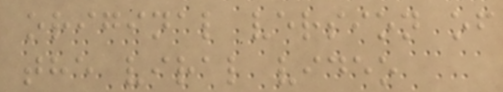original version of
the viral video
